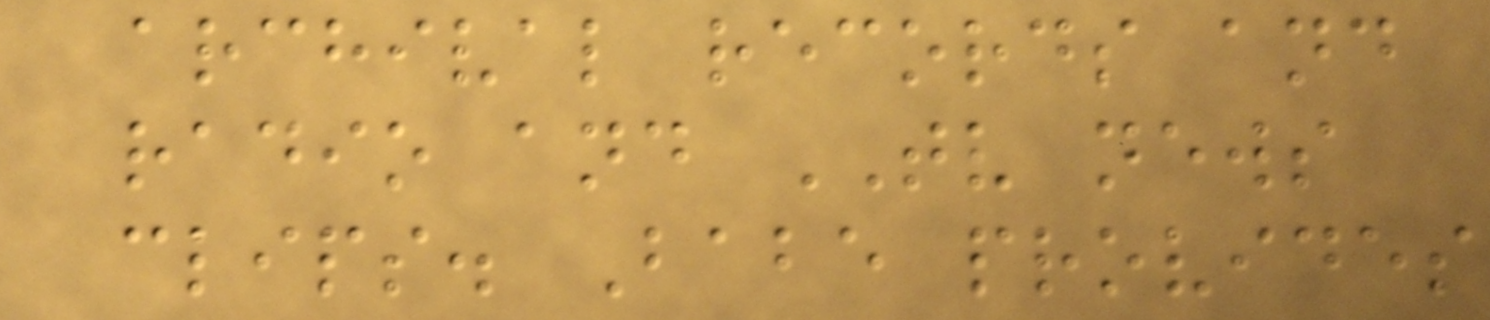archival records and
radio and TV news
clips. Babe provides
